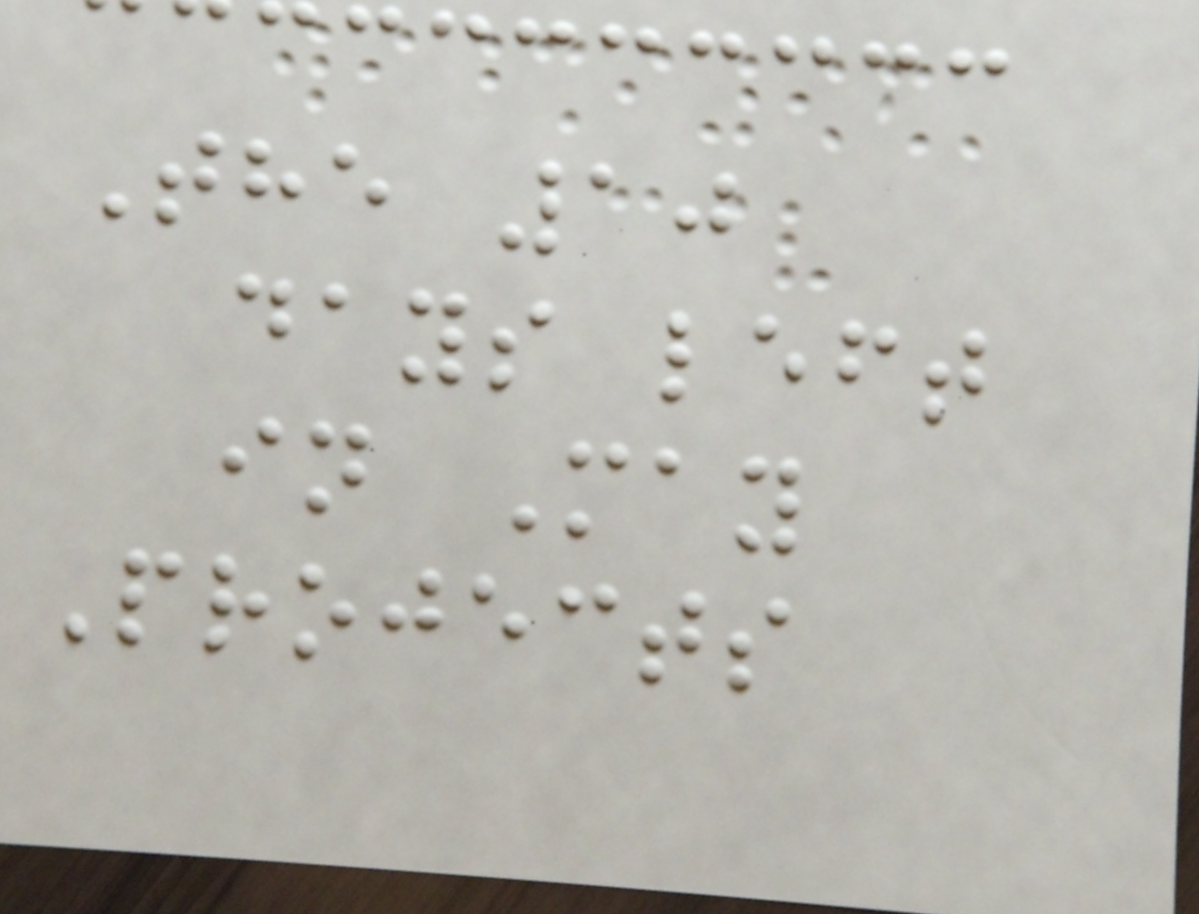The 10
days left
in May
Projects
